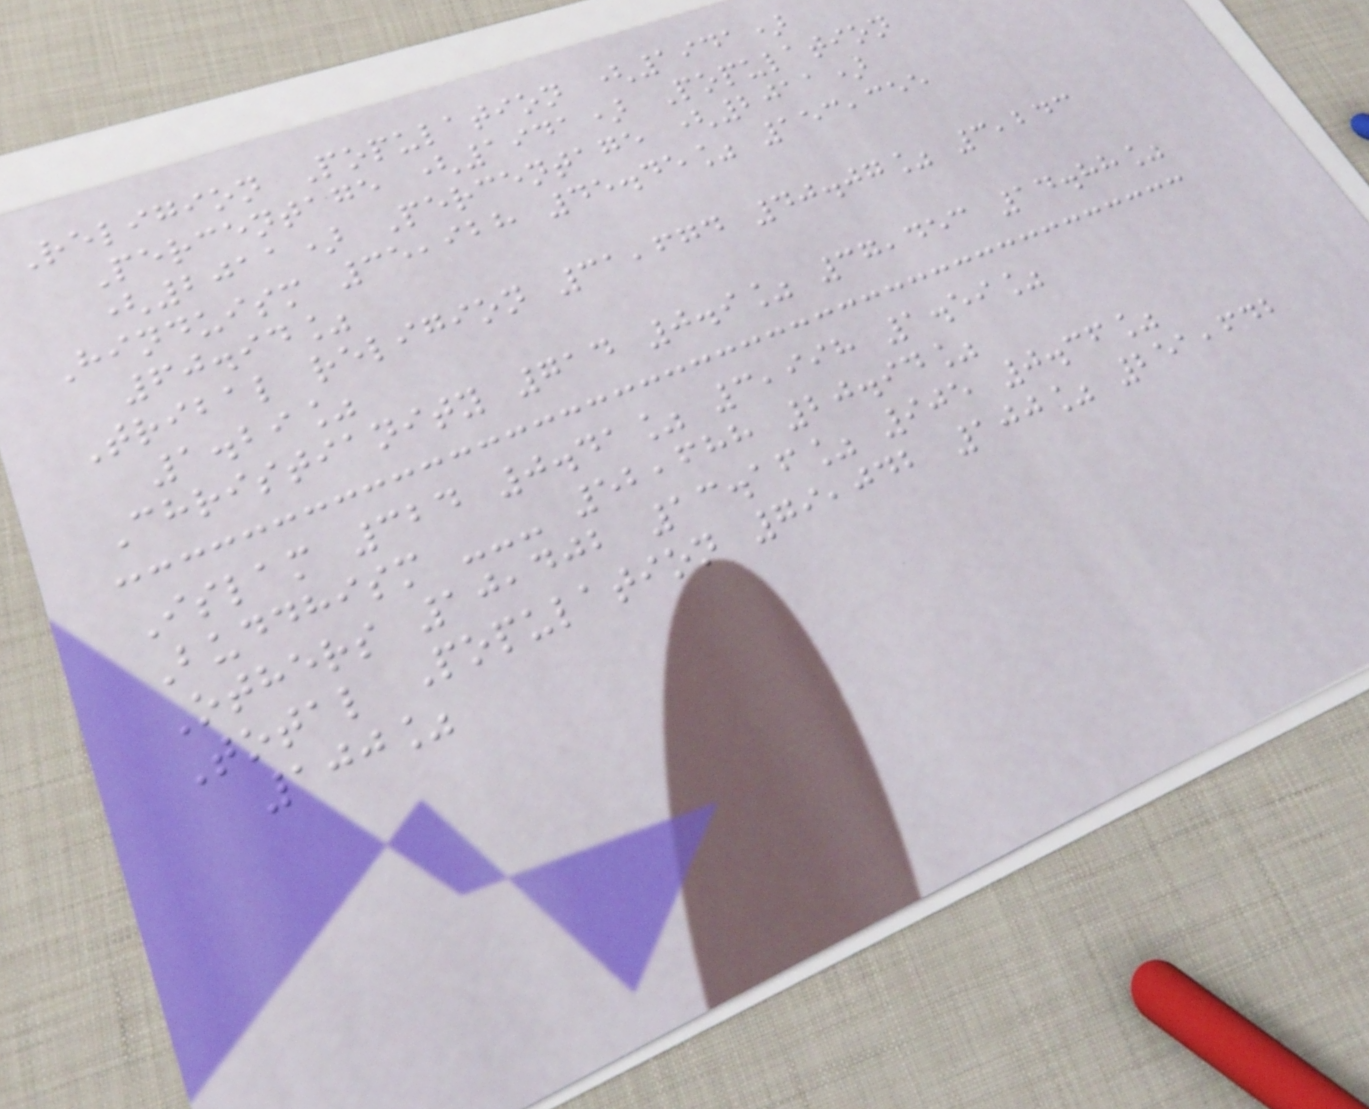Religion Population (1941)
Percentage (1941) Population
(2011) Percentage (2011)
Hinduism 35,928 45.45% 153,355
60.94%
Tribal religion 31,674 40.07% 3,243
1.29%
Christianity 714 0.9% 37,453 14.88%
Islam 324 0.41% 3,998 1.59%
Buddhism --- 52,688 20.94%
Others 10,402 13.16% 905 0.36%
Total Population 79,042 100% 251,642
100%
